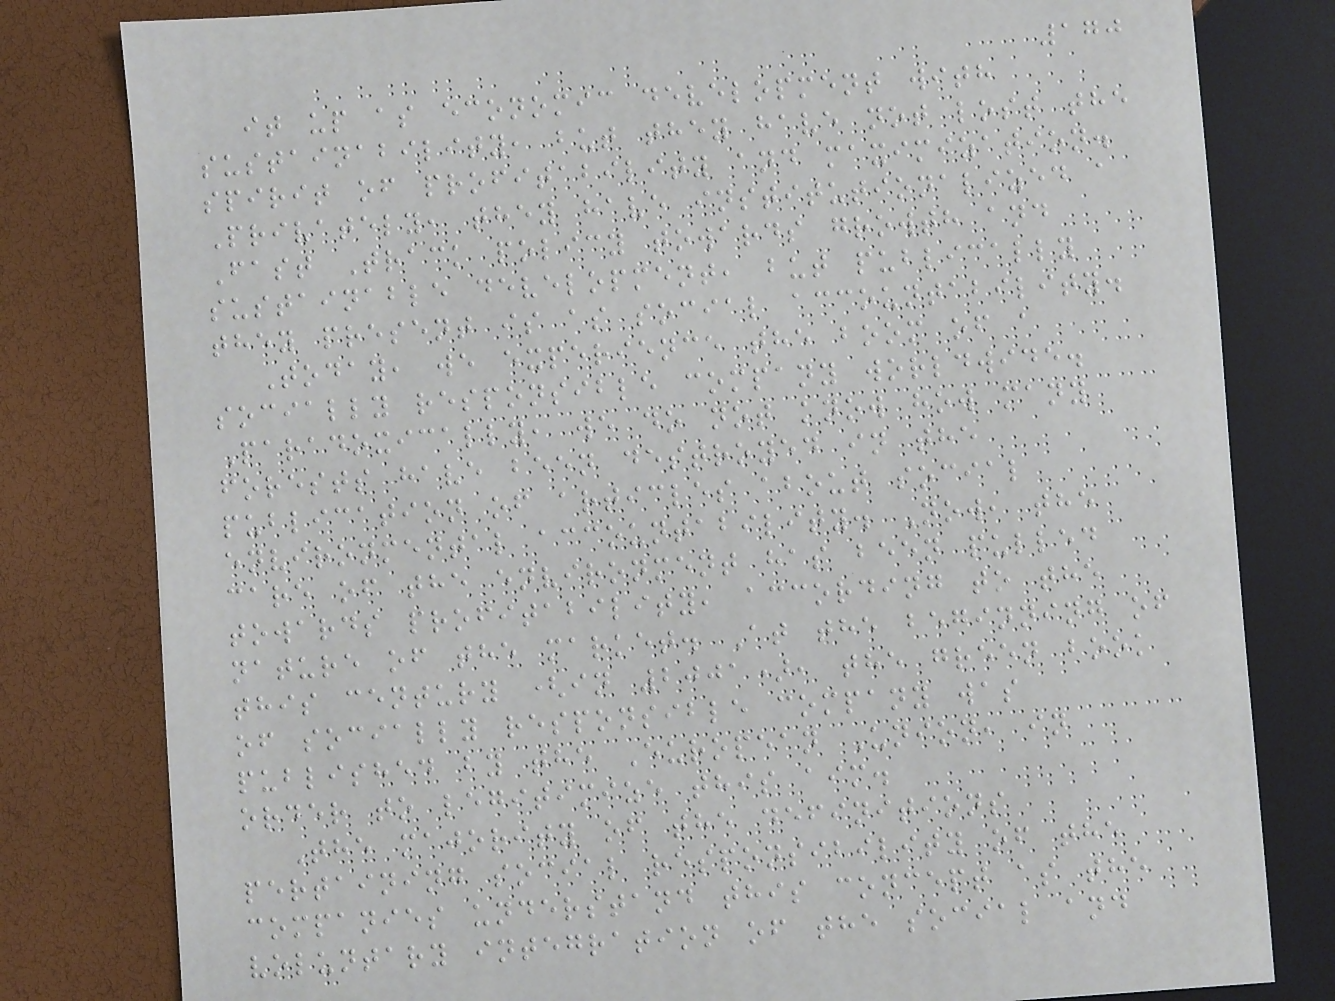170
it up as economic development with
sustainability, but they have not lost the
spirit of profitability and maximization.
Privately, they have institutionalized a
Fast Track policy towards growth and
sustainable development, but publically
they present is as social accountability.
Today, we experience the boom of a
socially responsible company worldwide.
Paradoxically, we do not know how many
forests have been destroyed in the
publication of articles about social
environmental accountability. Now, the
care of the environment has been pulled
towards profitability, according to the
nature of the market. At the beginning of
this century (in 2001), the green book
of socially responsible company was
published by the European Union, in
order to legitimize this aim.
The majority of the definitions
pertaining social responsibility of the
companies understand this concept as the
voluntary integration of the social and
